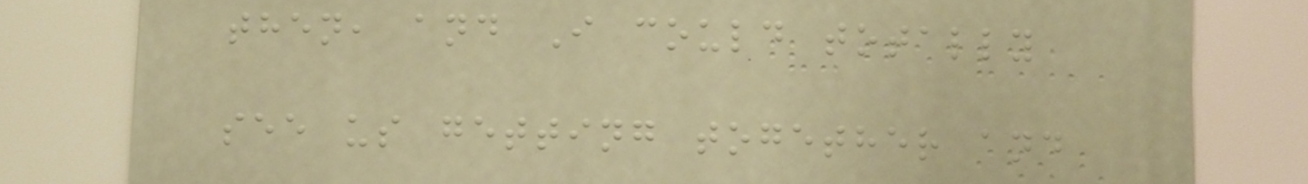then, and I could totally
see us getting together and
